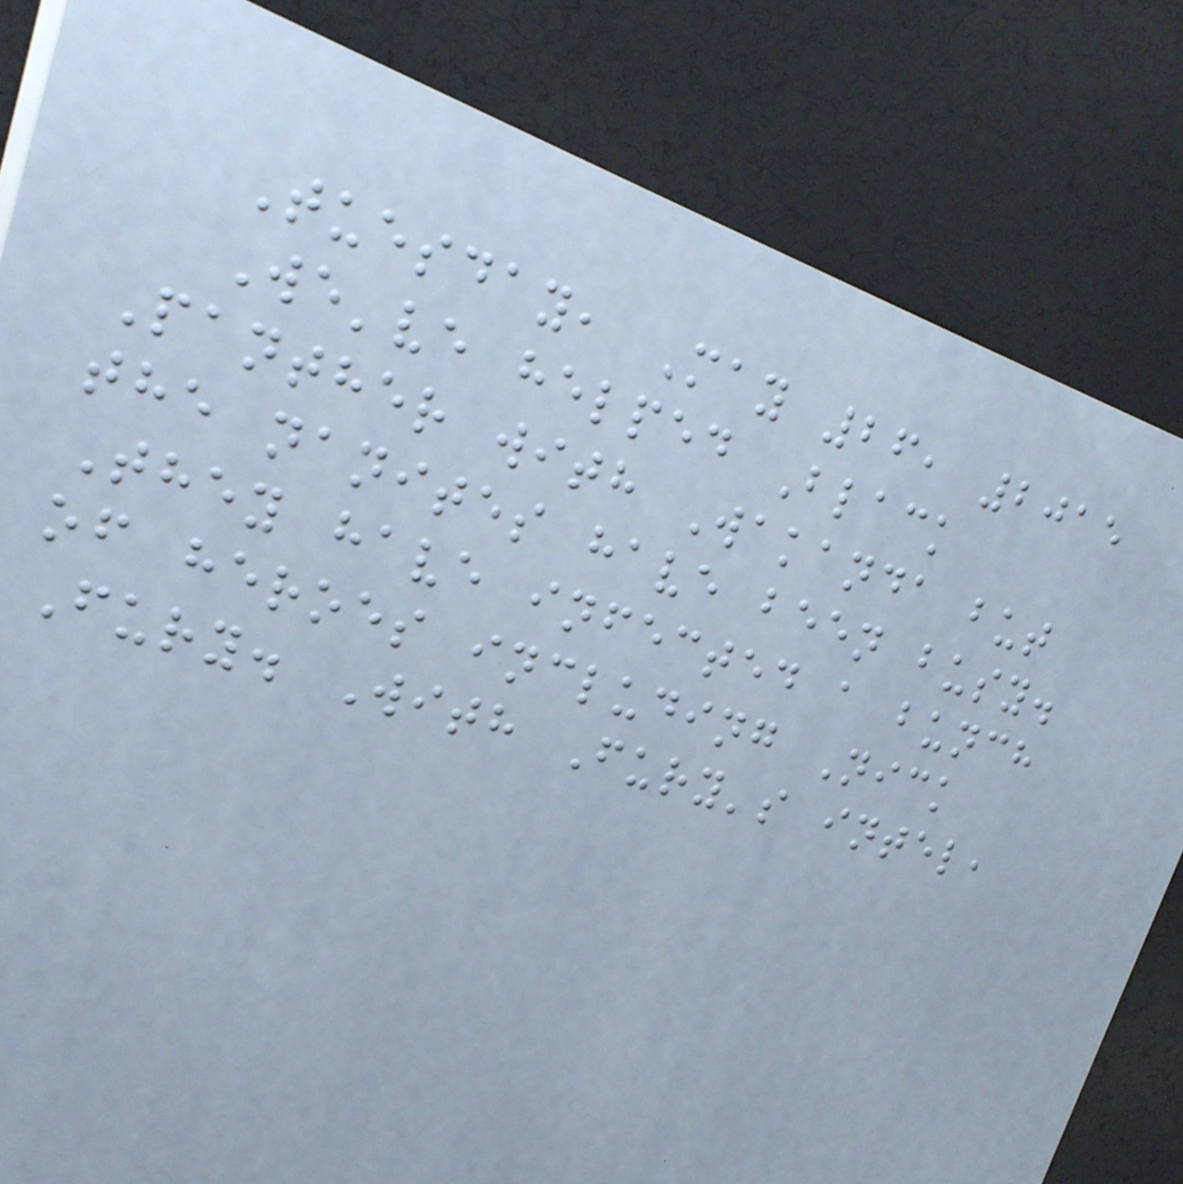Tuesday, May 26, 2015
We've helped Black
Panther with Wakanda but
the nanites have been busy.
They have infected a bunch
of heroes including Nick
Fury. With Fury's intel,
